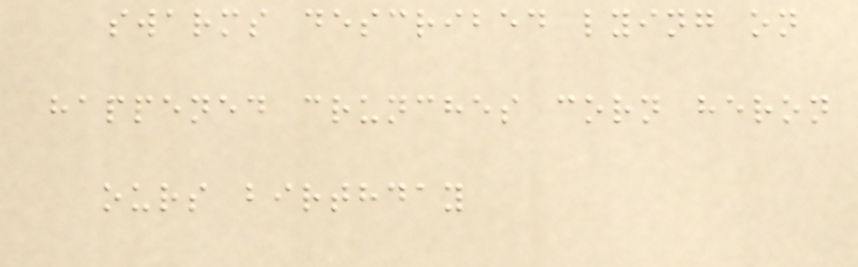swarms described lying on
happened crunches corn heron
ours birthday
